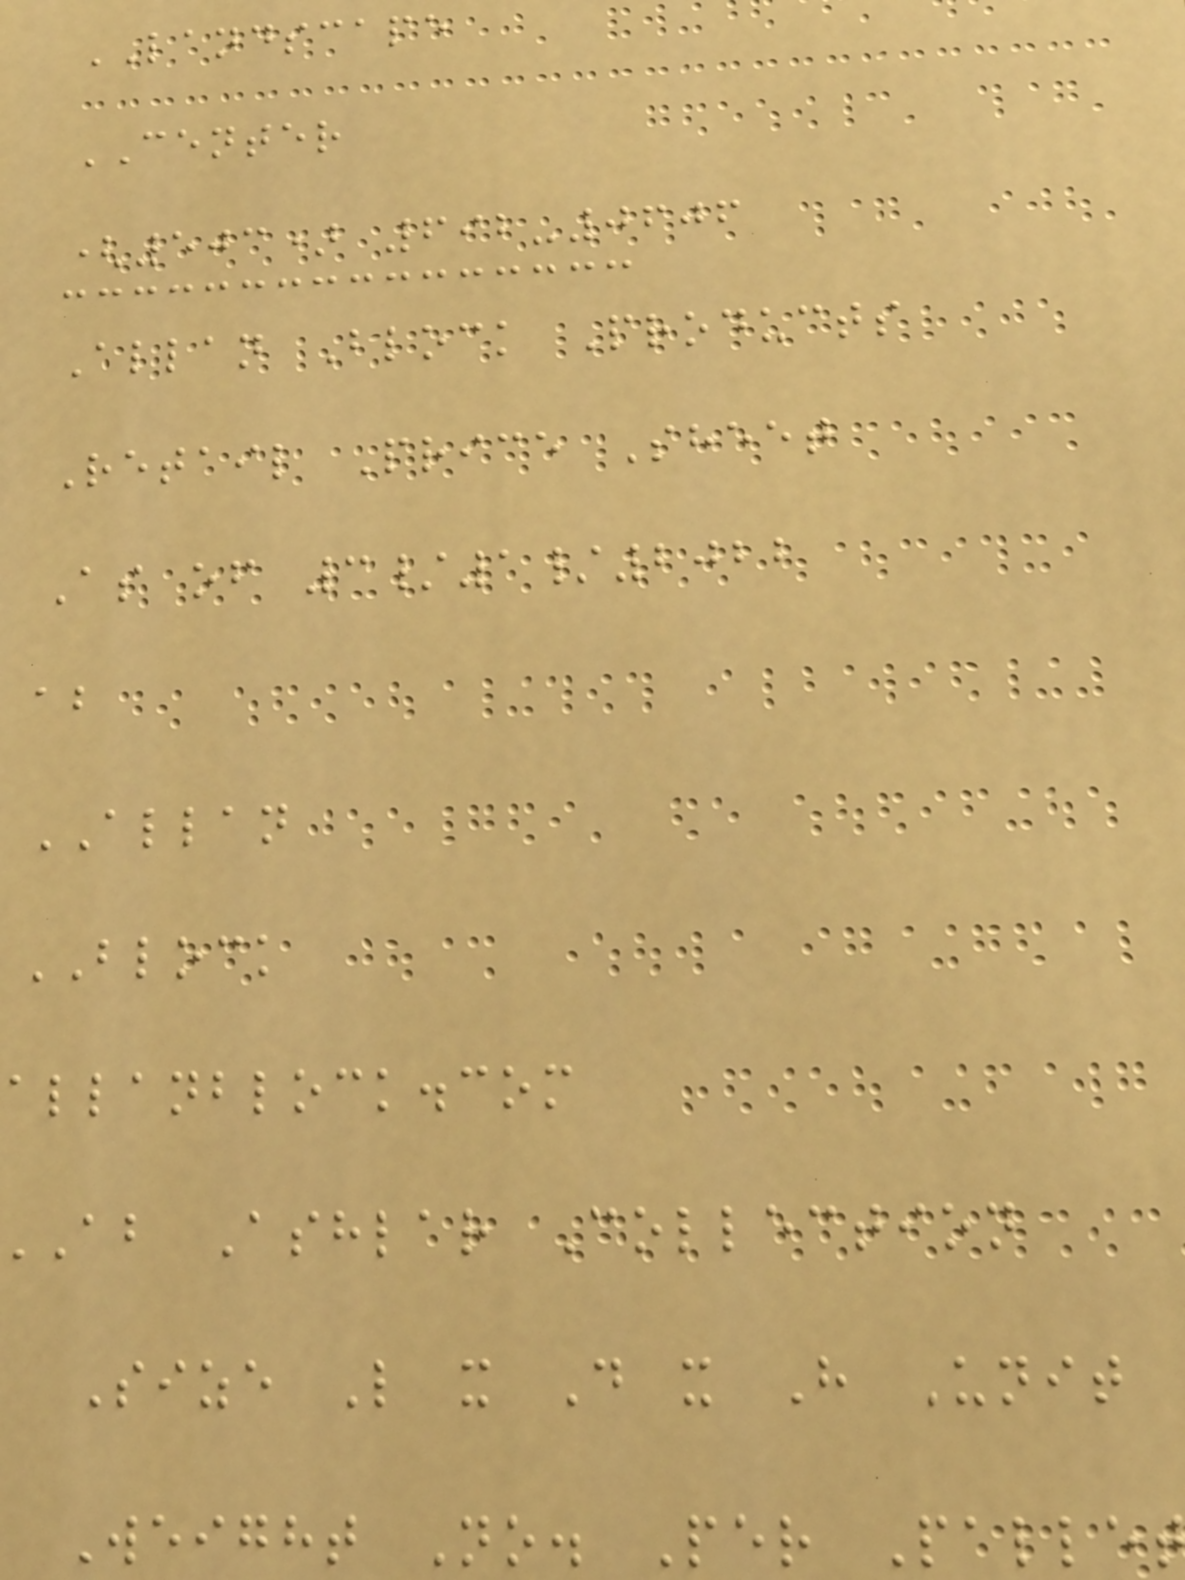LANDSCAPE
CENTER
(503) 692-0606
Allan Block Products
Retail Price Sheet
As of 3/1/2022
ab
ALLAN
BLOCK
allanblock.com
ab Ashlar Collection
Size L x D x H Unit
Weight No. Per Palle
